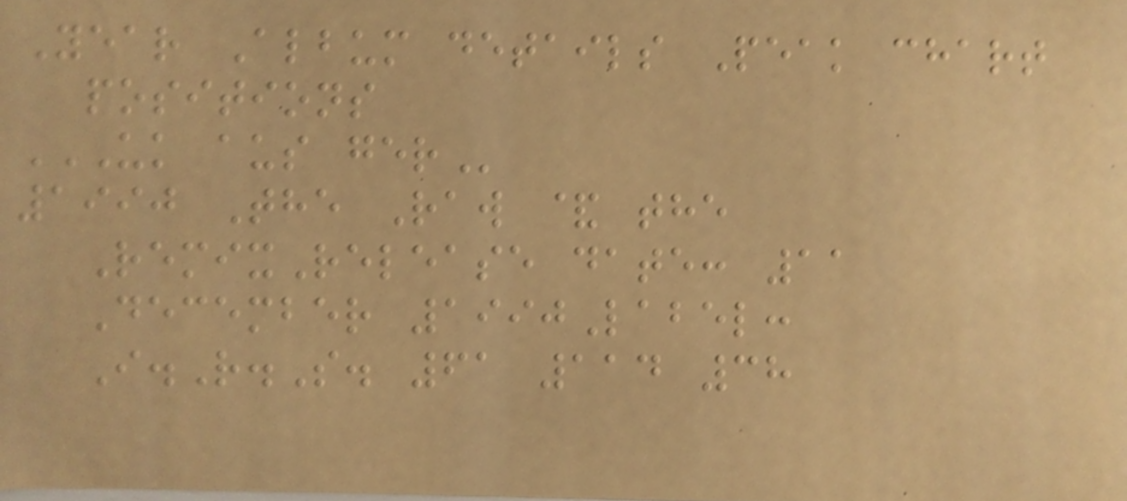Year Album details Peak chart
positions
UK AUS GER
1990 The Raw & the
RemixRelease date: 11
December 1990Label:
I.R.S. 61 114 38
